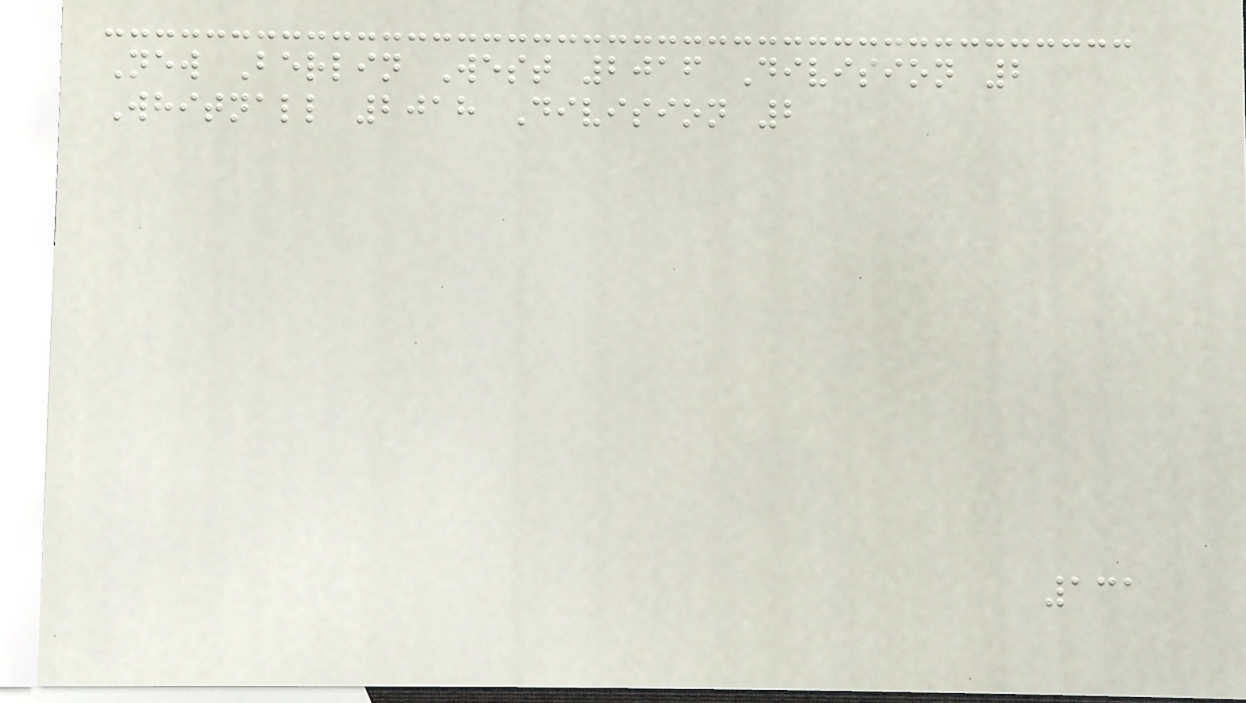New Berlin West 2016 Division 2
Whitnall 2018 Division 2
131
